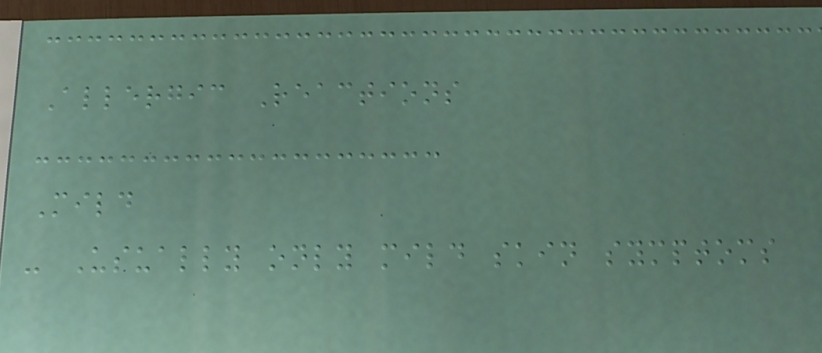Allergic Reactions
Mild
- Usually only mild skin symptoms
